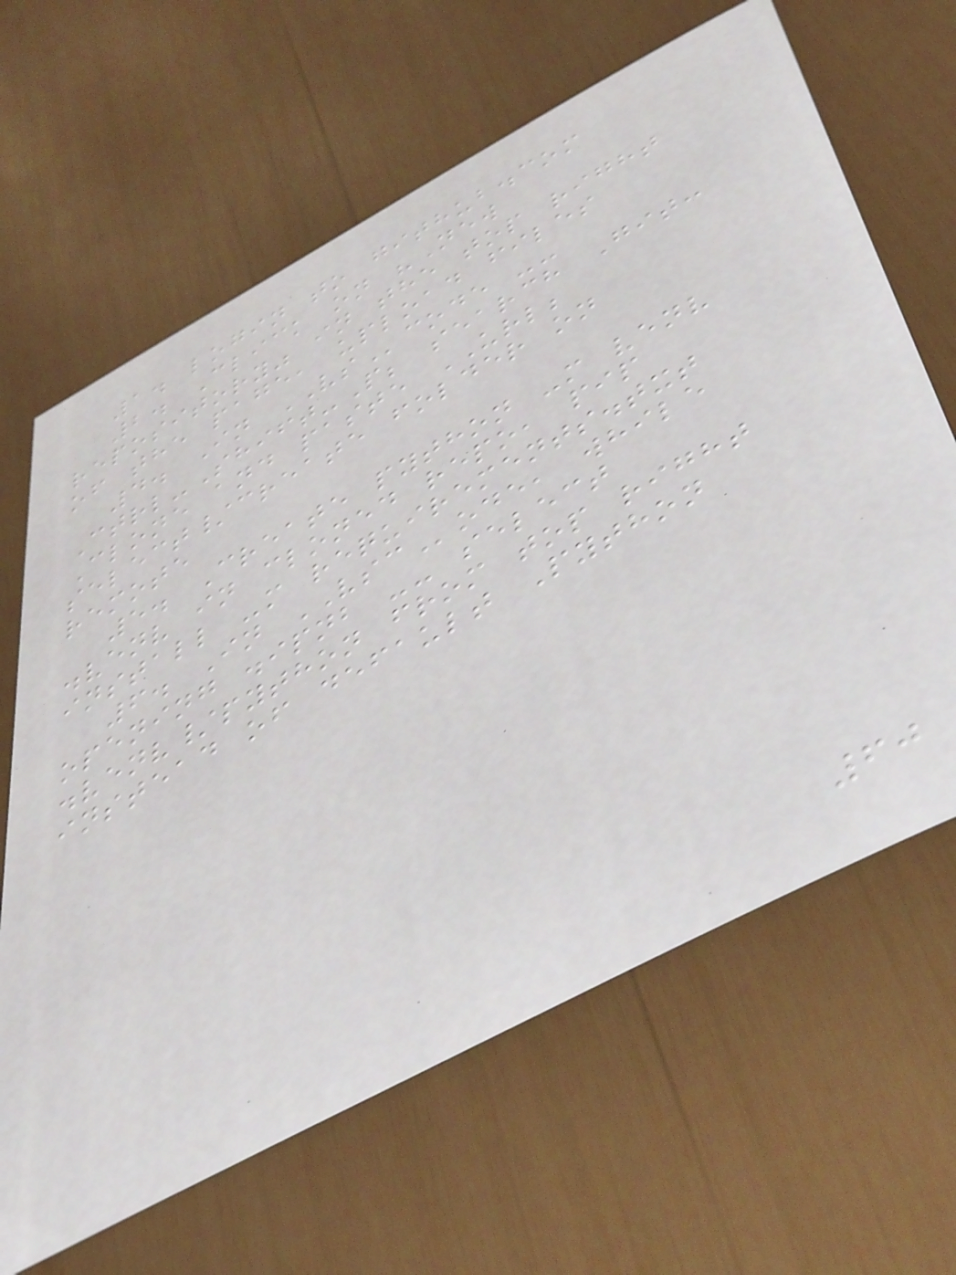1. login to github.com
2. Click on "New
repository" in the top right
of the page, upload files
4. In VScode --
Ctrl-Shift-P; search Git:
Clone and paste URL;
select/create folder on
remote
5. Create python -m venv
.venv in cloned repo, pip
install -m requirements.txt
6. In VSCode, while
opening .ipnb -- select
.venv/python from top right
instead of default Python
60
